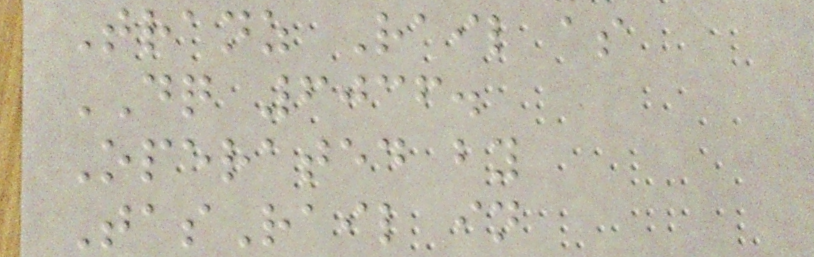Tranz Rail as
DQ 6036.
Operated by
TasRail in
